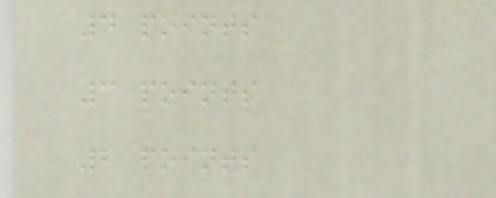4 points
3 points
2 points
